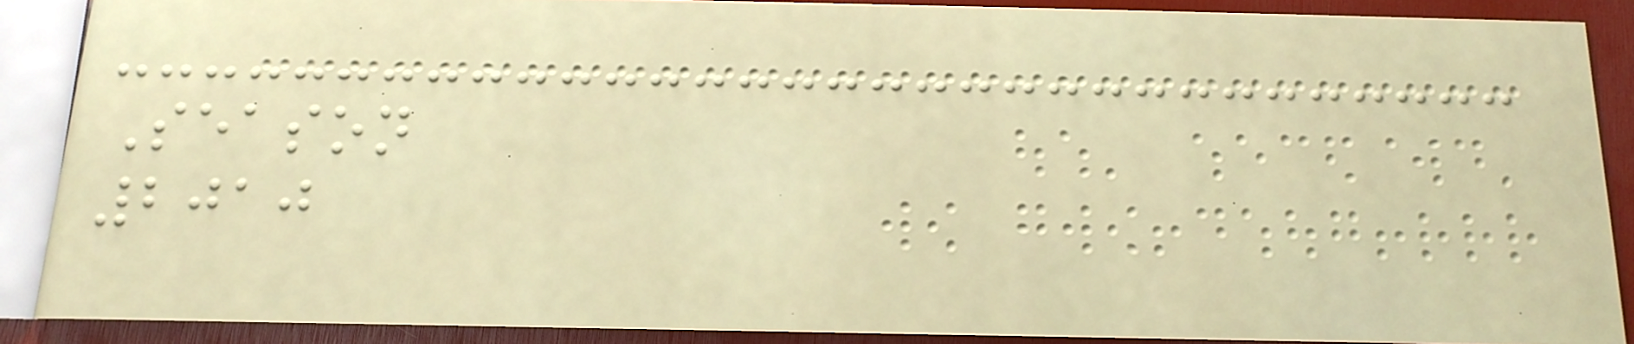Season
2010
